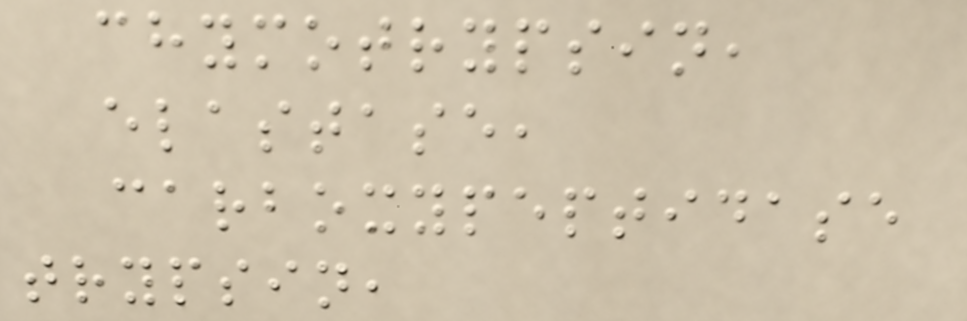chymotrypsin,
elastase,
carboxypeptidase
trypsin,
